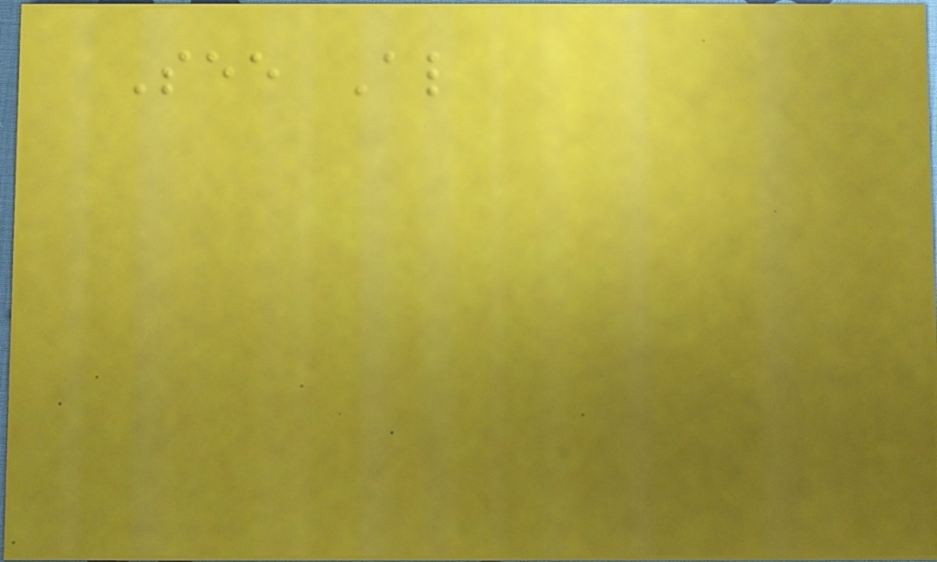See Also
